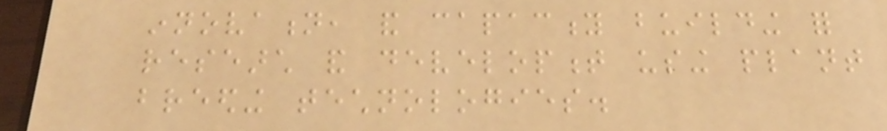innovation, and capacity building for
research and development using plant
breeding technologies.
